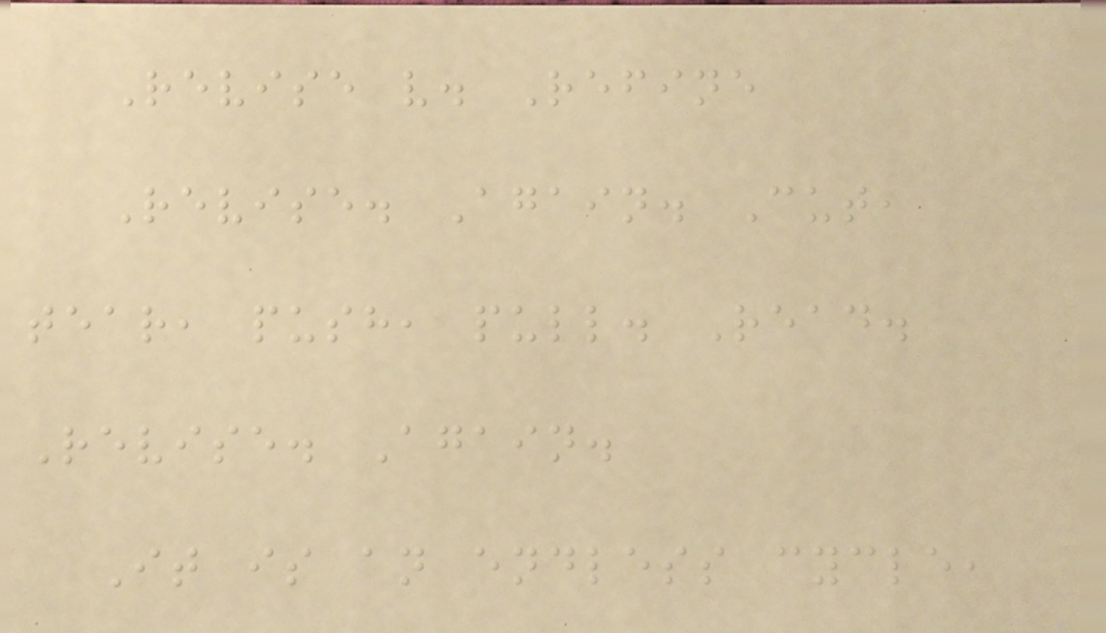Revise v. Refine
Revise. Again. Cut,
tear, push, pull. Read.
Revise. Again.
It is an endless cycle,
